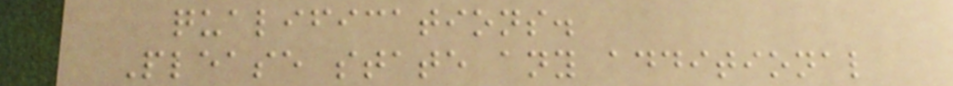qualifications.
Please state any additional
